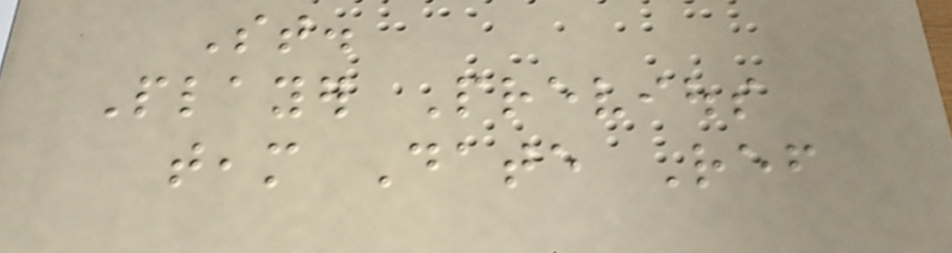St.
Player Previous
team Date Ref
